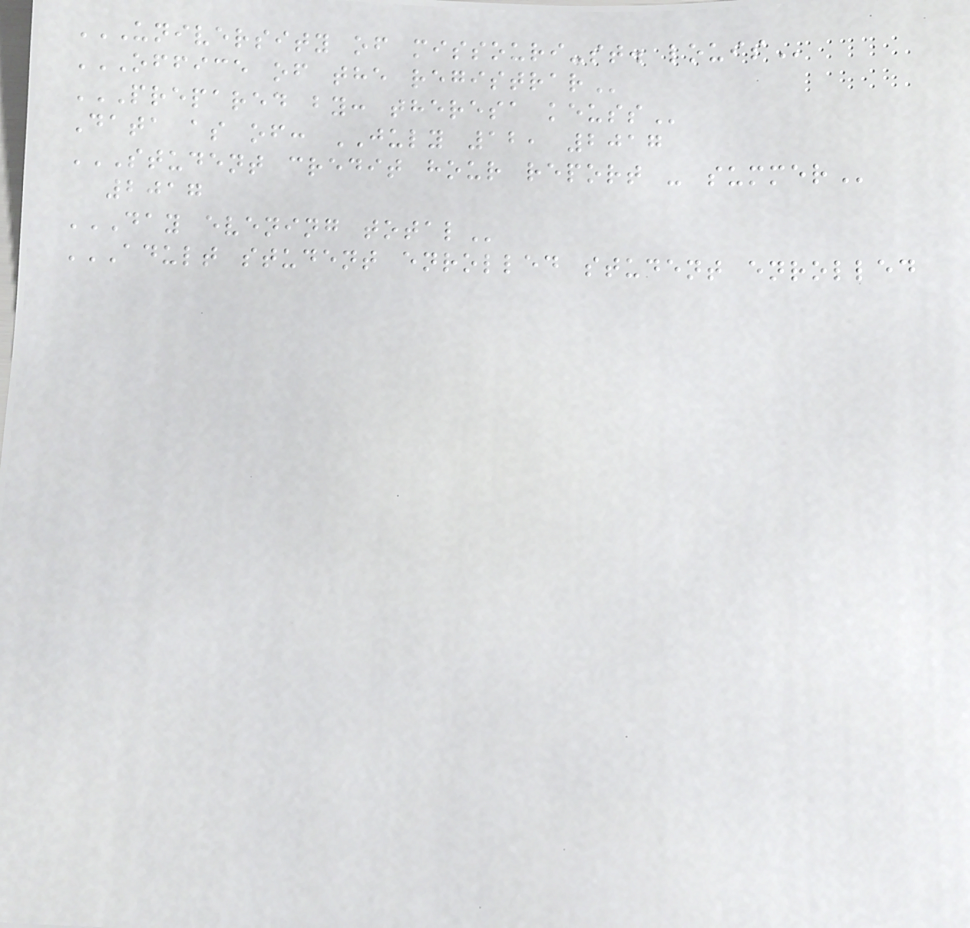UNIVERSITY OF MISSOURI-ST. LOUIS
OFFICE OF THE REGISTRAR
PREPARED BY: THERESA KEUSS
Data as of: JULY 12, 2017
STUDENT CREDIT HOUR REPORT - SUMMER
2017
DAY EVENING TOTAL
ADULT STUDENT ENROLLED STUDENT ENROLLED
